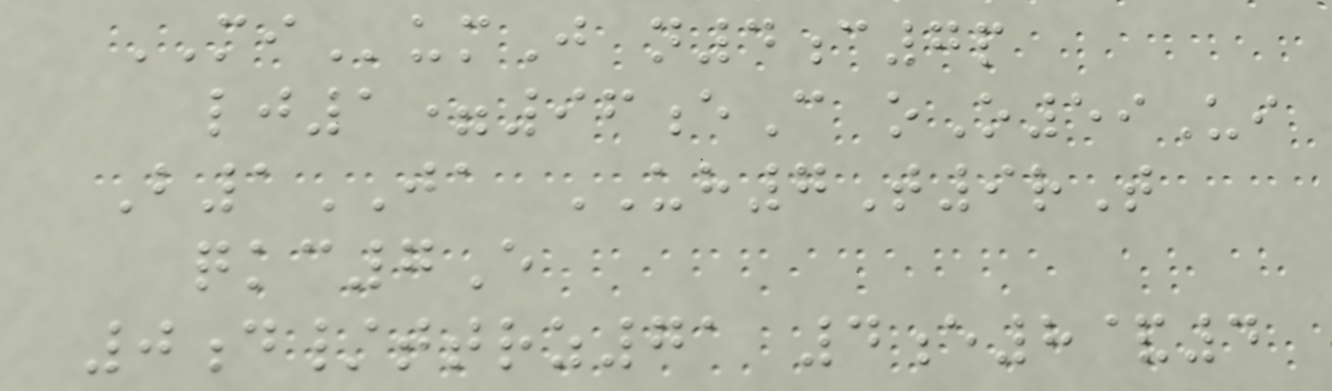MIumJ n4c7p
lj1=96eC oO59Ui
B1JA UH7T9rT
qkc7E
0d/ttrz71 4e8&4
